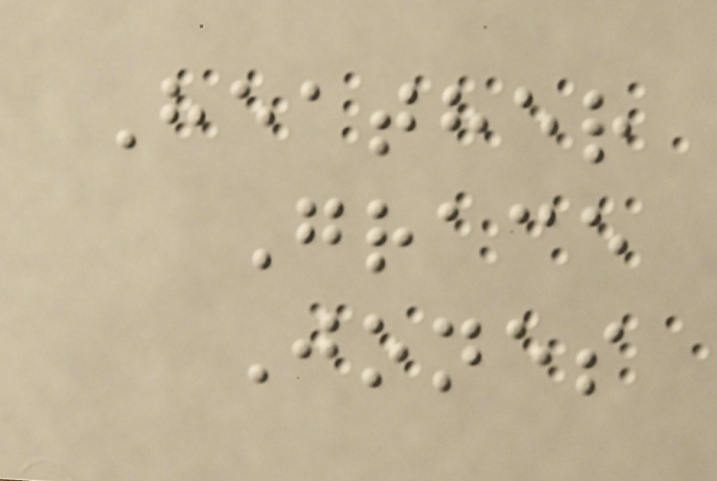Heather
Grace
Jones
